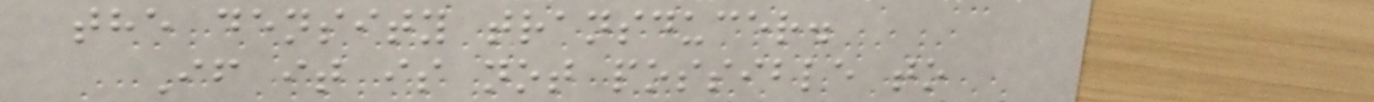the density transducer.
If it is not possible to
